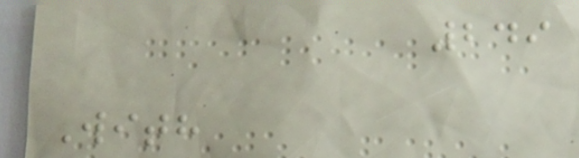249
With
